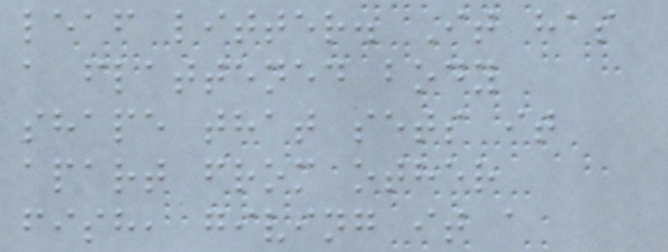leaf litter. It has
a flattened body
shape that sets it
apart from other
fish, giving it a
